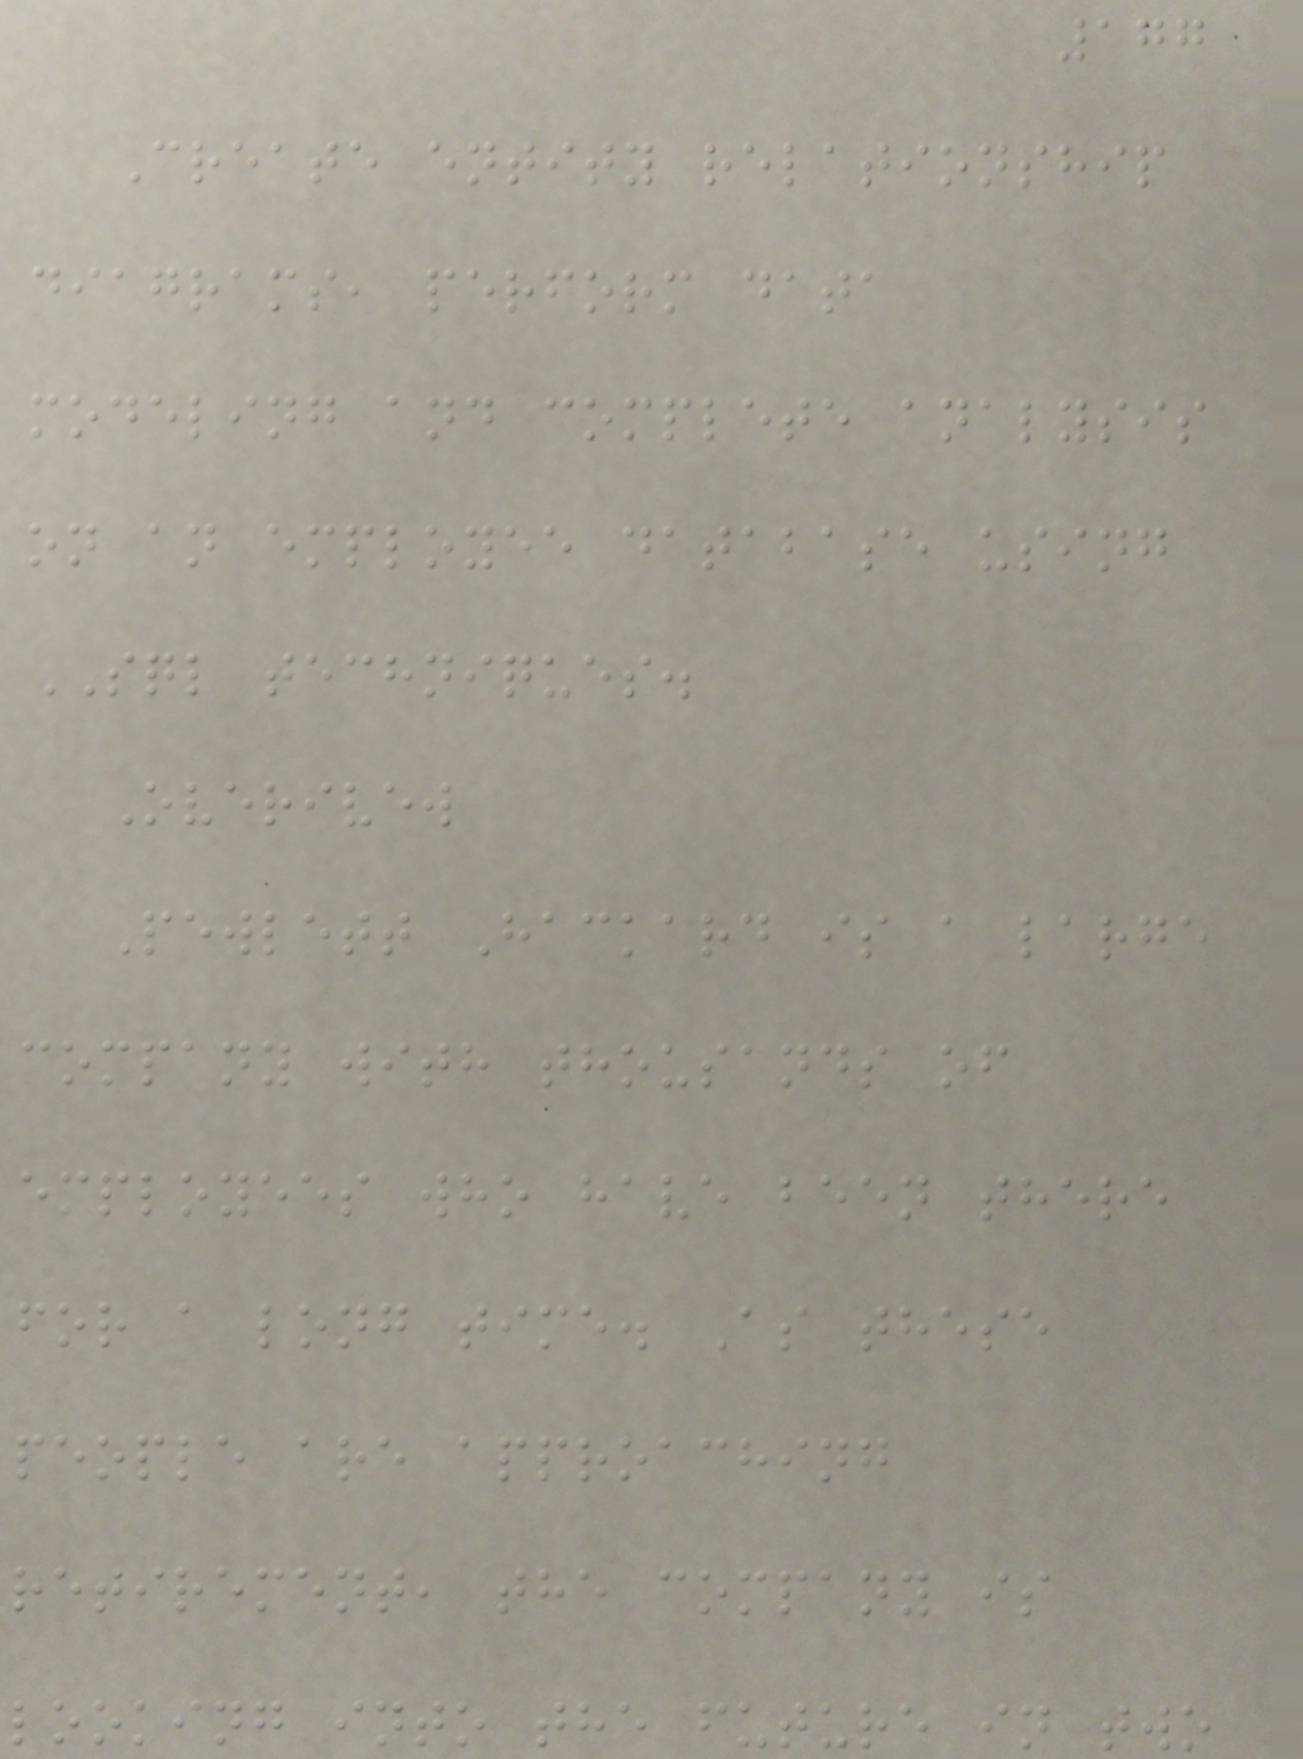177
Create entity relationship
diagrams, perform data
modeling and complete analysis
on an employee database using
SQL techniques.
Overivew
Pewlett Hackard is a large
company with thousands of
employees who have been there
for a long time. As these
people are approaching
retirement, the company is
looking into the future in two
